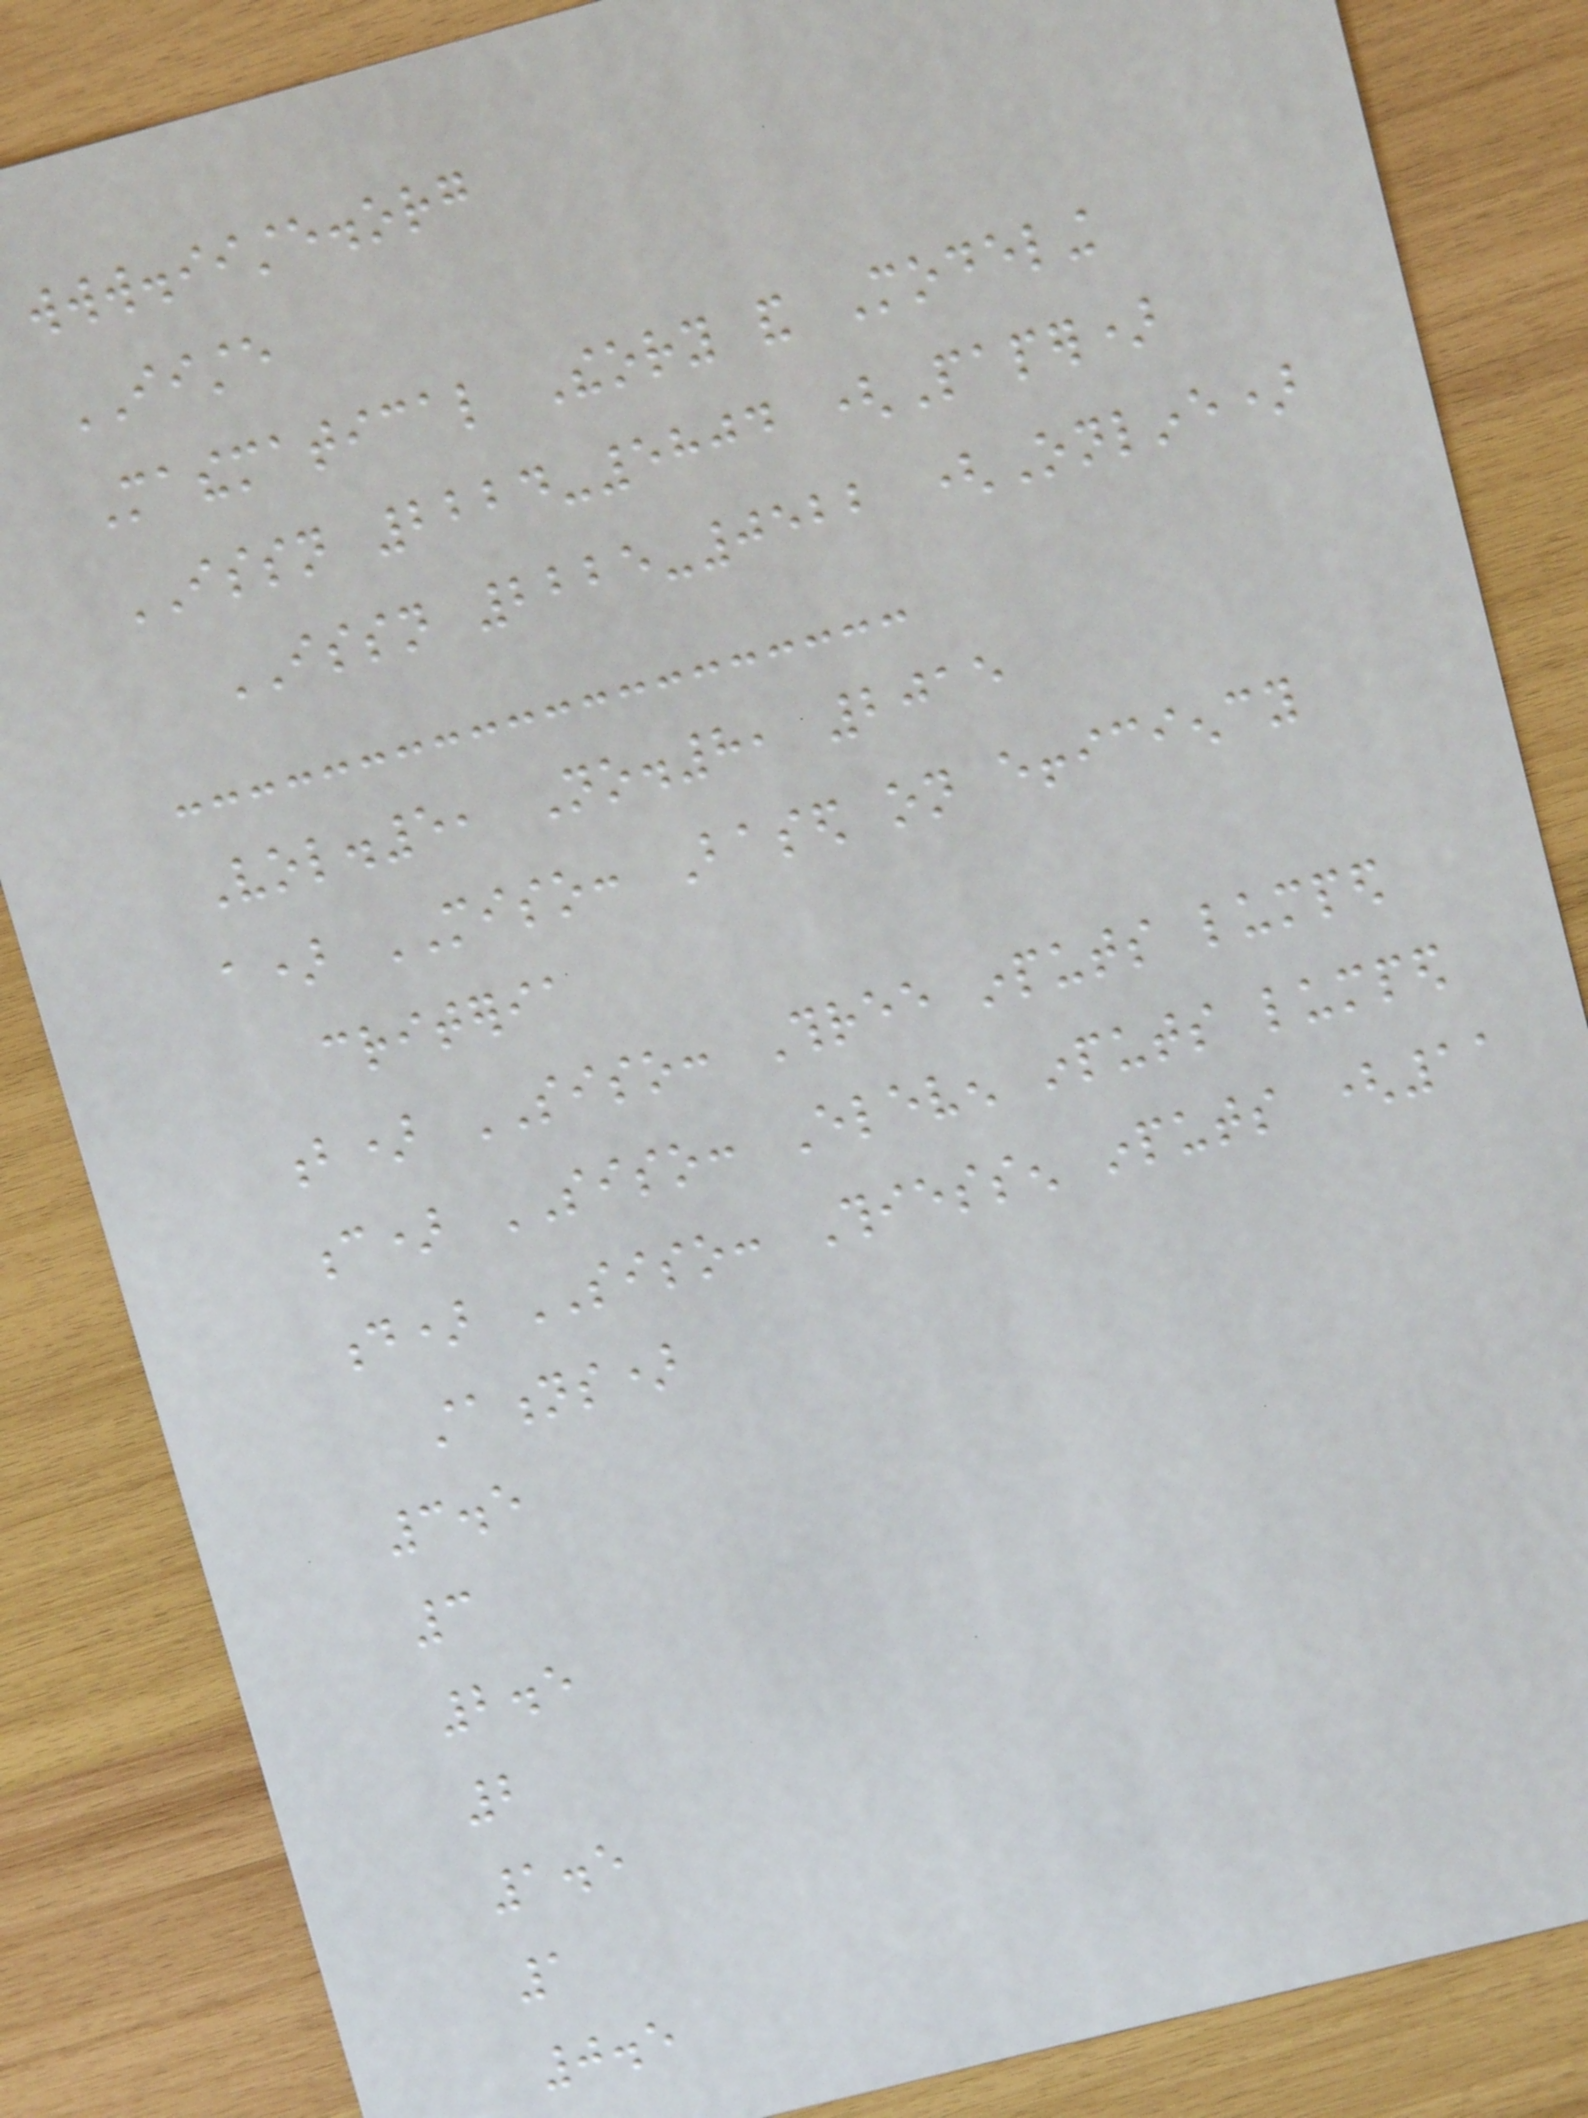www.iiste.org
IISTE
Mathematical Theory and Modeling
ISSN 2224-5804 (Paper)
ISSN 2225-0522 (Online)
Vol.5, No.8, 2015
a) MISO: Based on efficiency
criteria
b) SISO: Three inputs lumped
c) SISO: Eleven inputs lumped
d) SISO: Thiessen inputs (11
stations)
3.5
3
2.5
2
1.5
1
0.5
